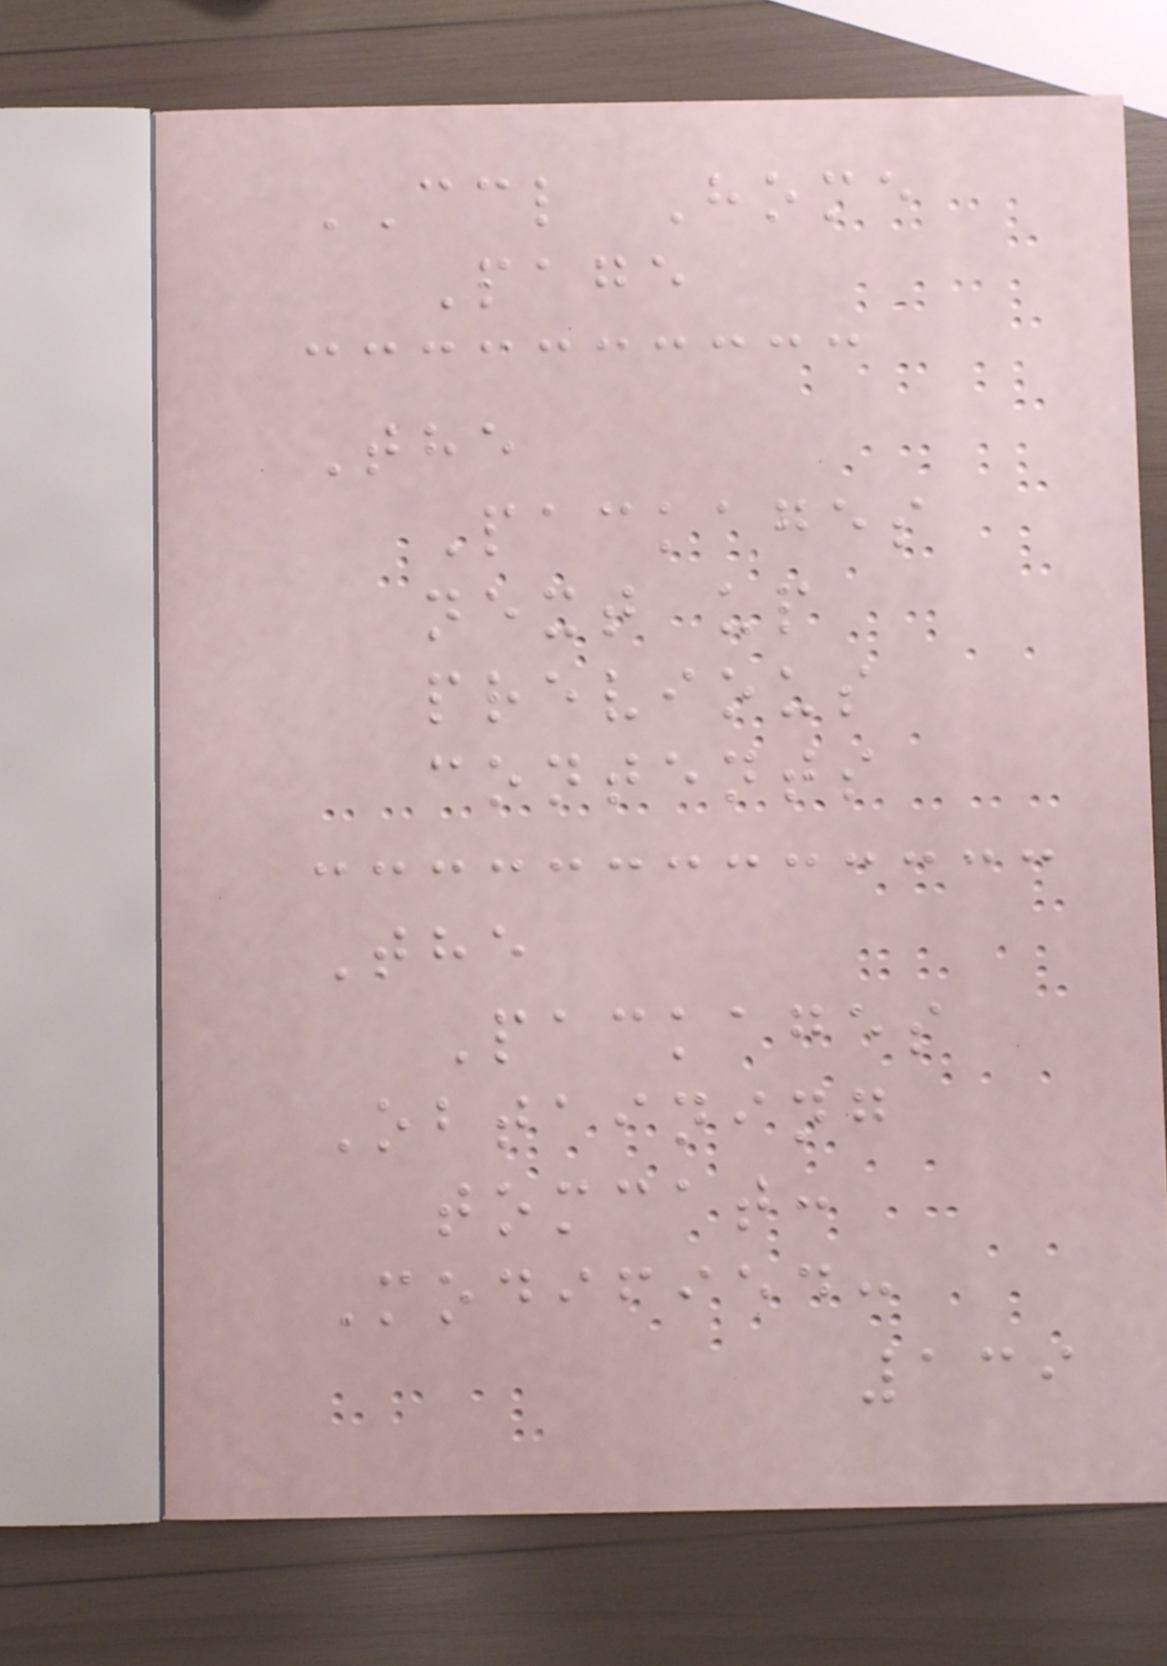CCL Home
Page
The
Packages
next up
previous
contents
The
Packages
Obtaining
tomcat:
Modified:
139
